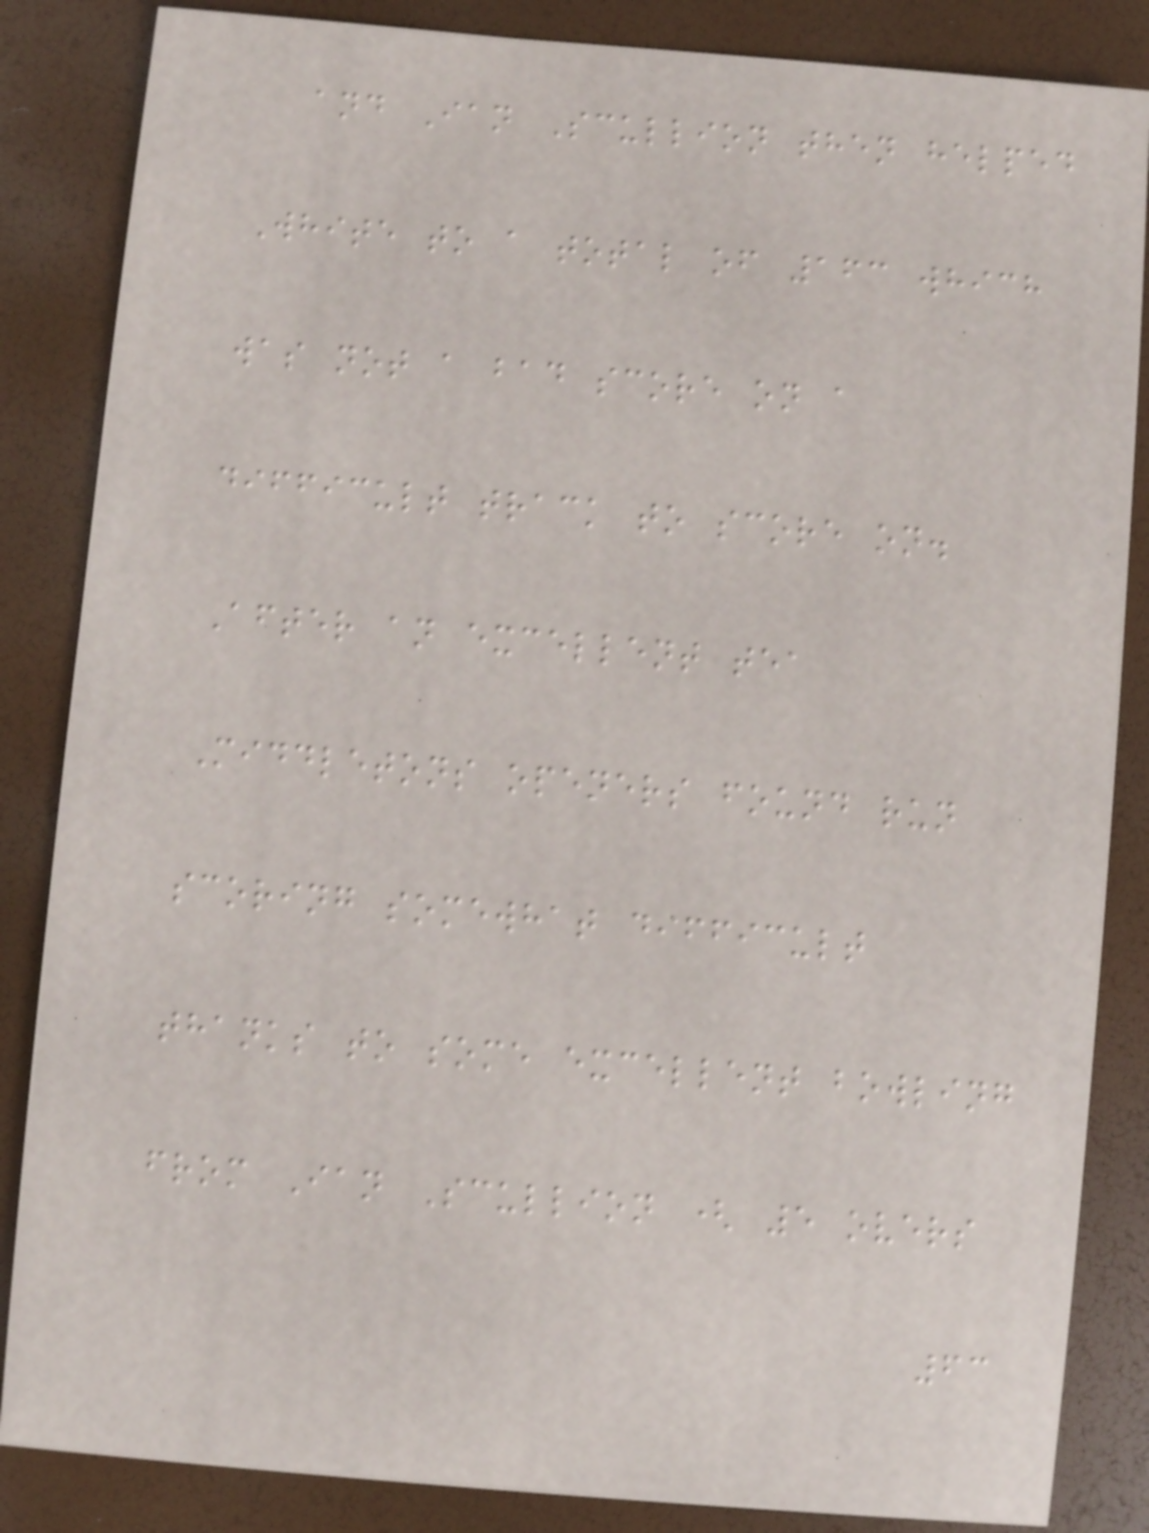and Ian Scullion then helped
White to a total of 163 which
was not a bad score on a
difficult track to score on.
After an excellent tea
Middletons openers found run
scoring somewhat difficult
thanks to some excellent bowling
from Ian Scullion ( 5 overs
63
